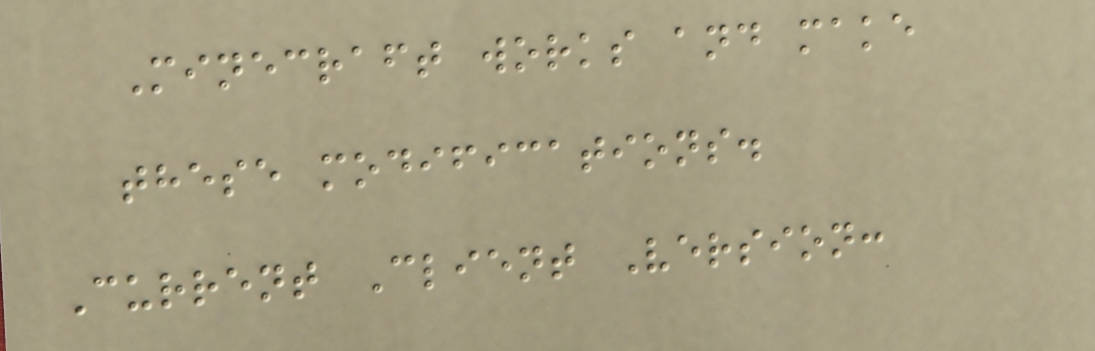Minecraft works and make
these modifications.
Current Client Version:
